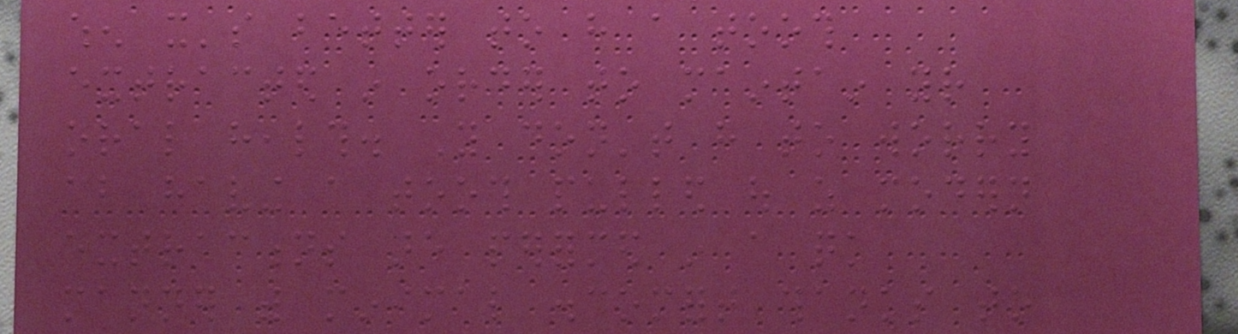when it's better to have a tooth
extracted in order to maintain your
oral health. You don't have to worry
about having a tooth pulled out as modern
extractions are performed in a quick
manner with minimal discomfort thanks to
